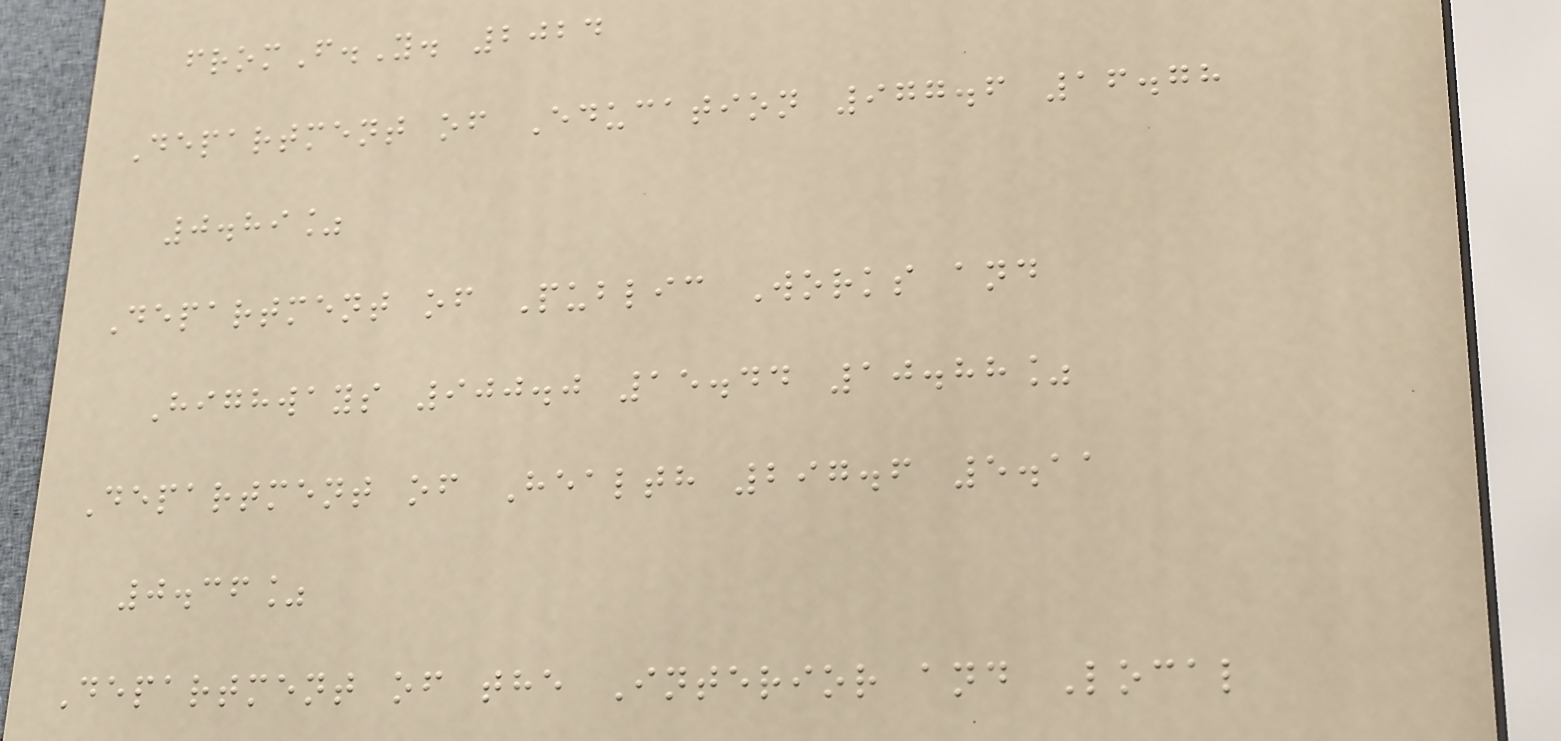fromF.Y. 2024
Department of Education 977.6 16.78
0.89%
Department of Public Works and
Highways 900.0 15.44 10.88%
Department of Health 297.6 5.11
0.36%
Department of the Interior and Local
